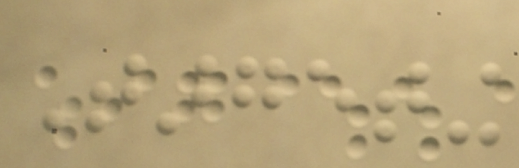Targeting
